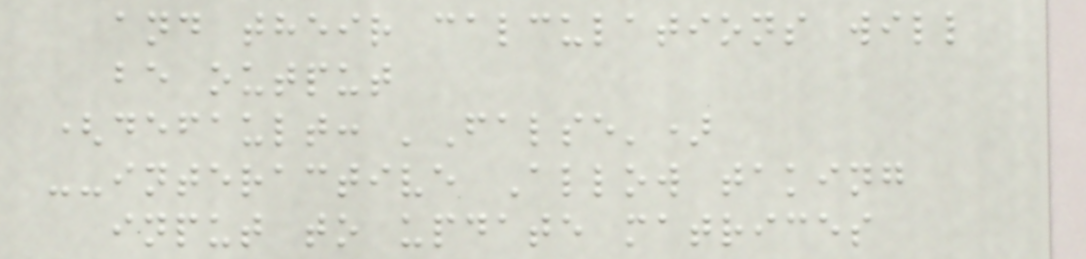and their calculations will
be output
(default: 'False')
--interactive Allow taking
input to update matrices
